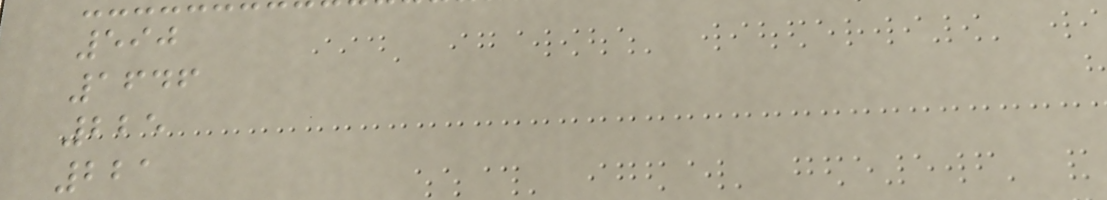590
1646
225
221
